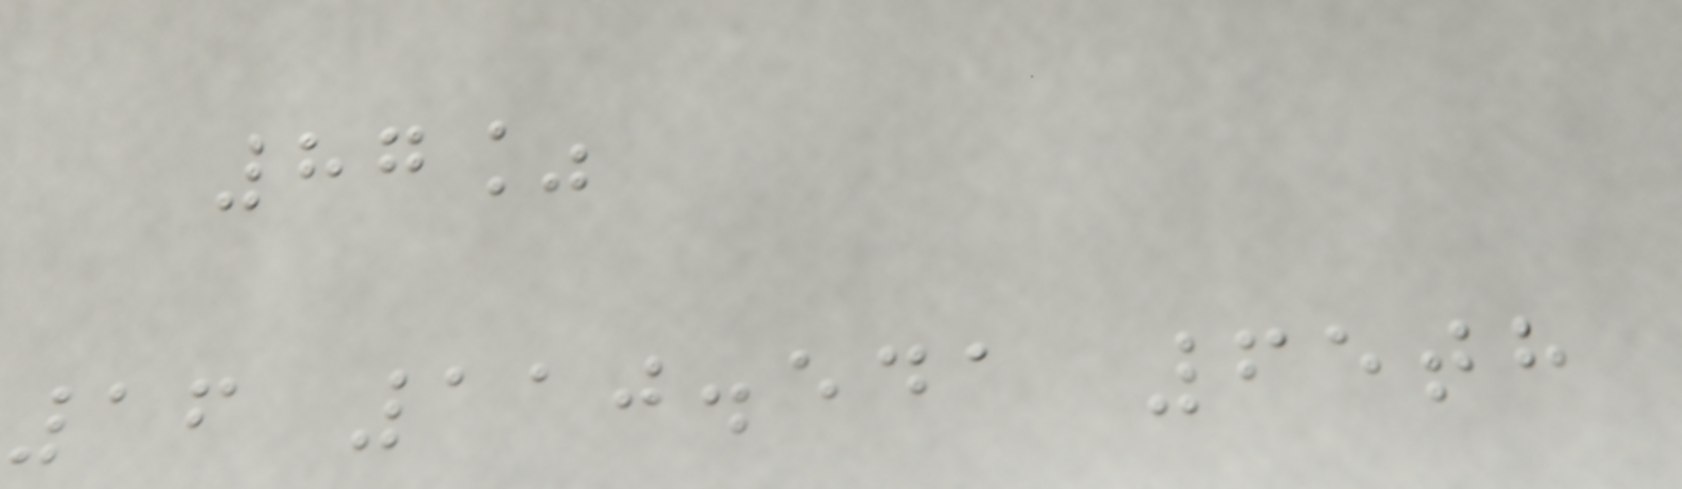87%
16 110.541 65th
